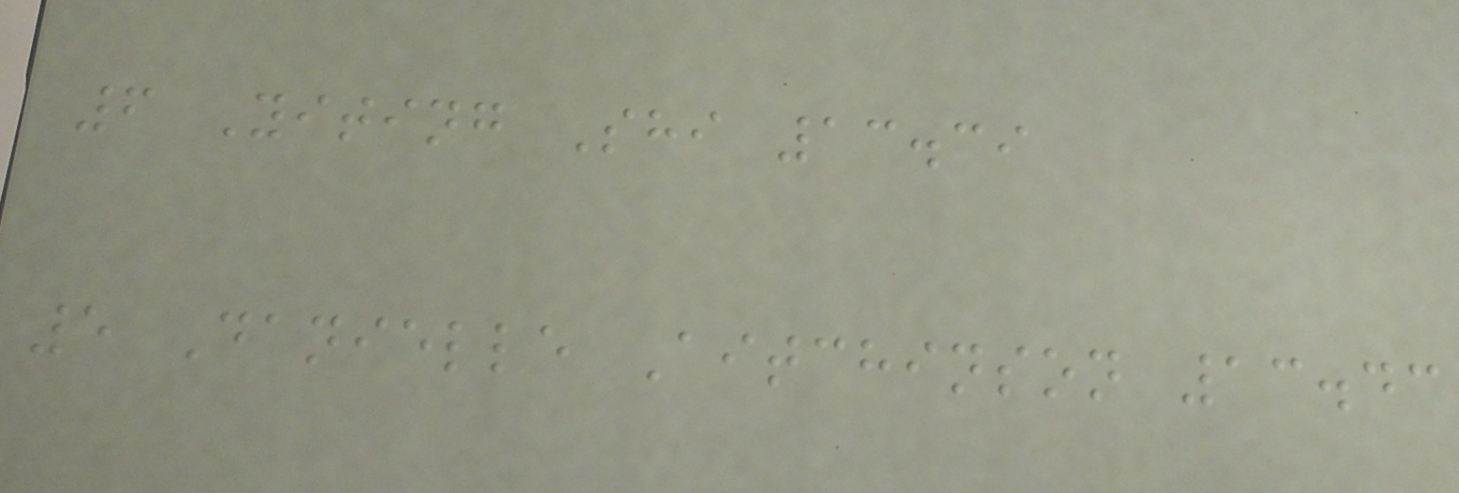6 Yiting Shi 13.39
5 Danielle Aitchinson 13.43
